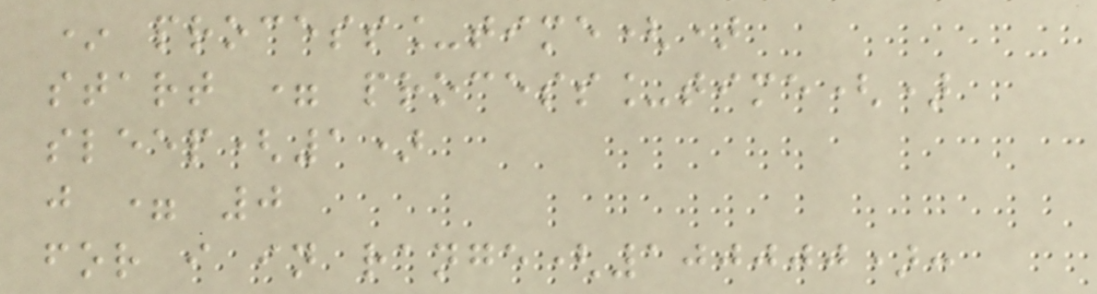* process_time()
start = process_time()
sleep(1)
j = 0
for i in range(100000):
